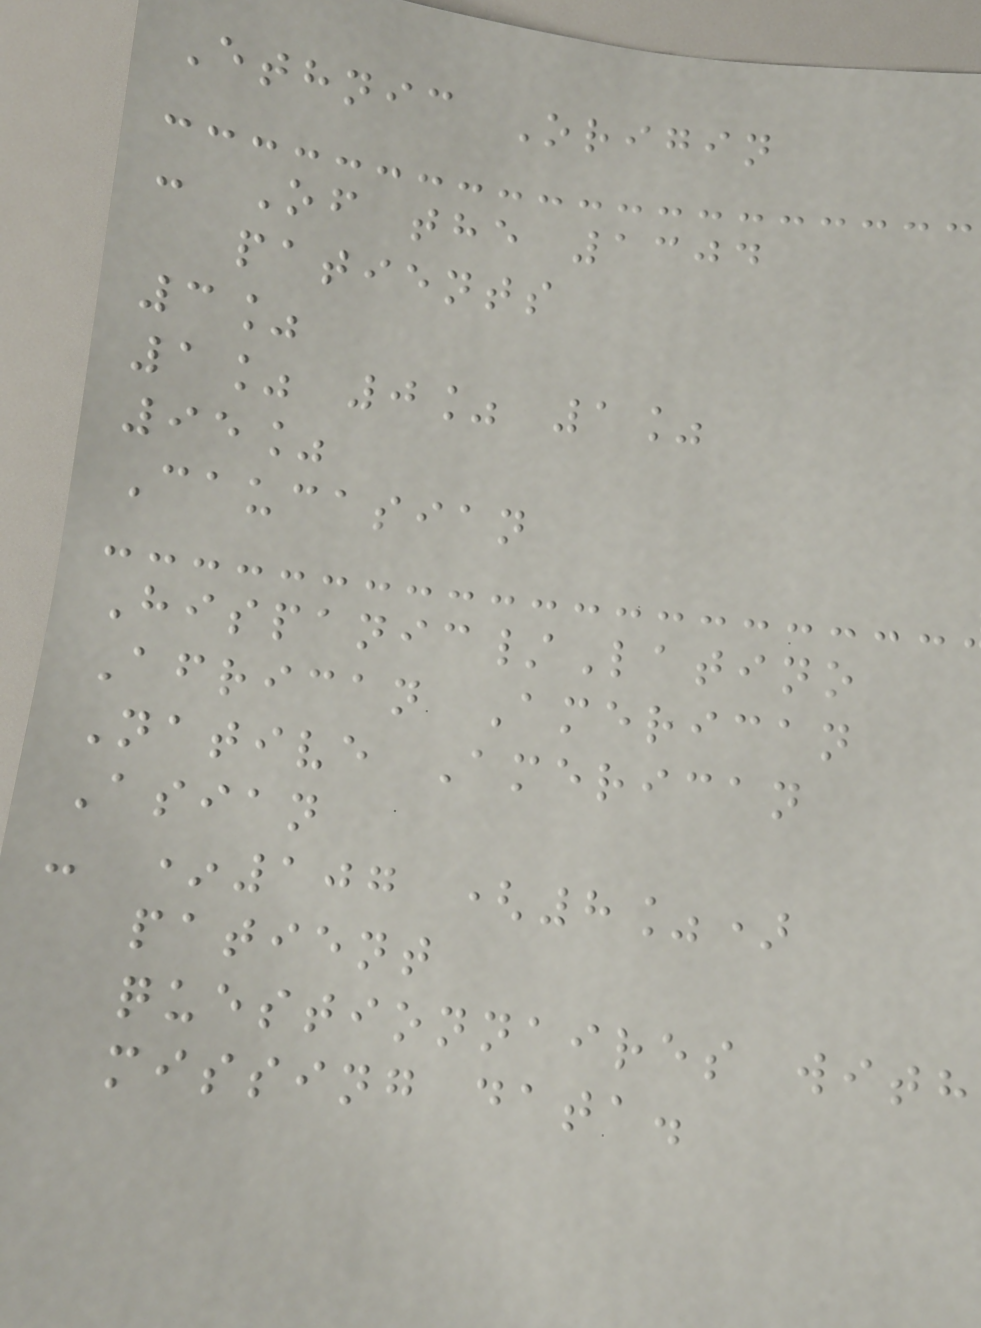Ethnic Origin
- Of the 1304
patients
3%
1% 0% 1%
95%
Caucasian
Hispanic/Latino
African American
Native American
Asian
- *107 (8%)
patient
questionnaires with
missing data.
